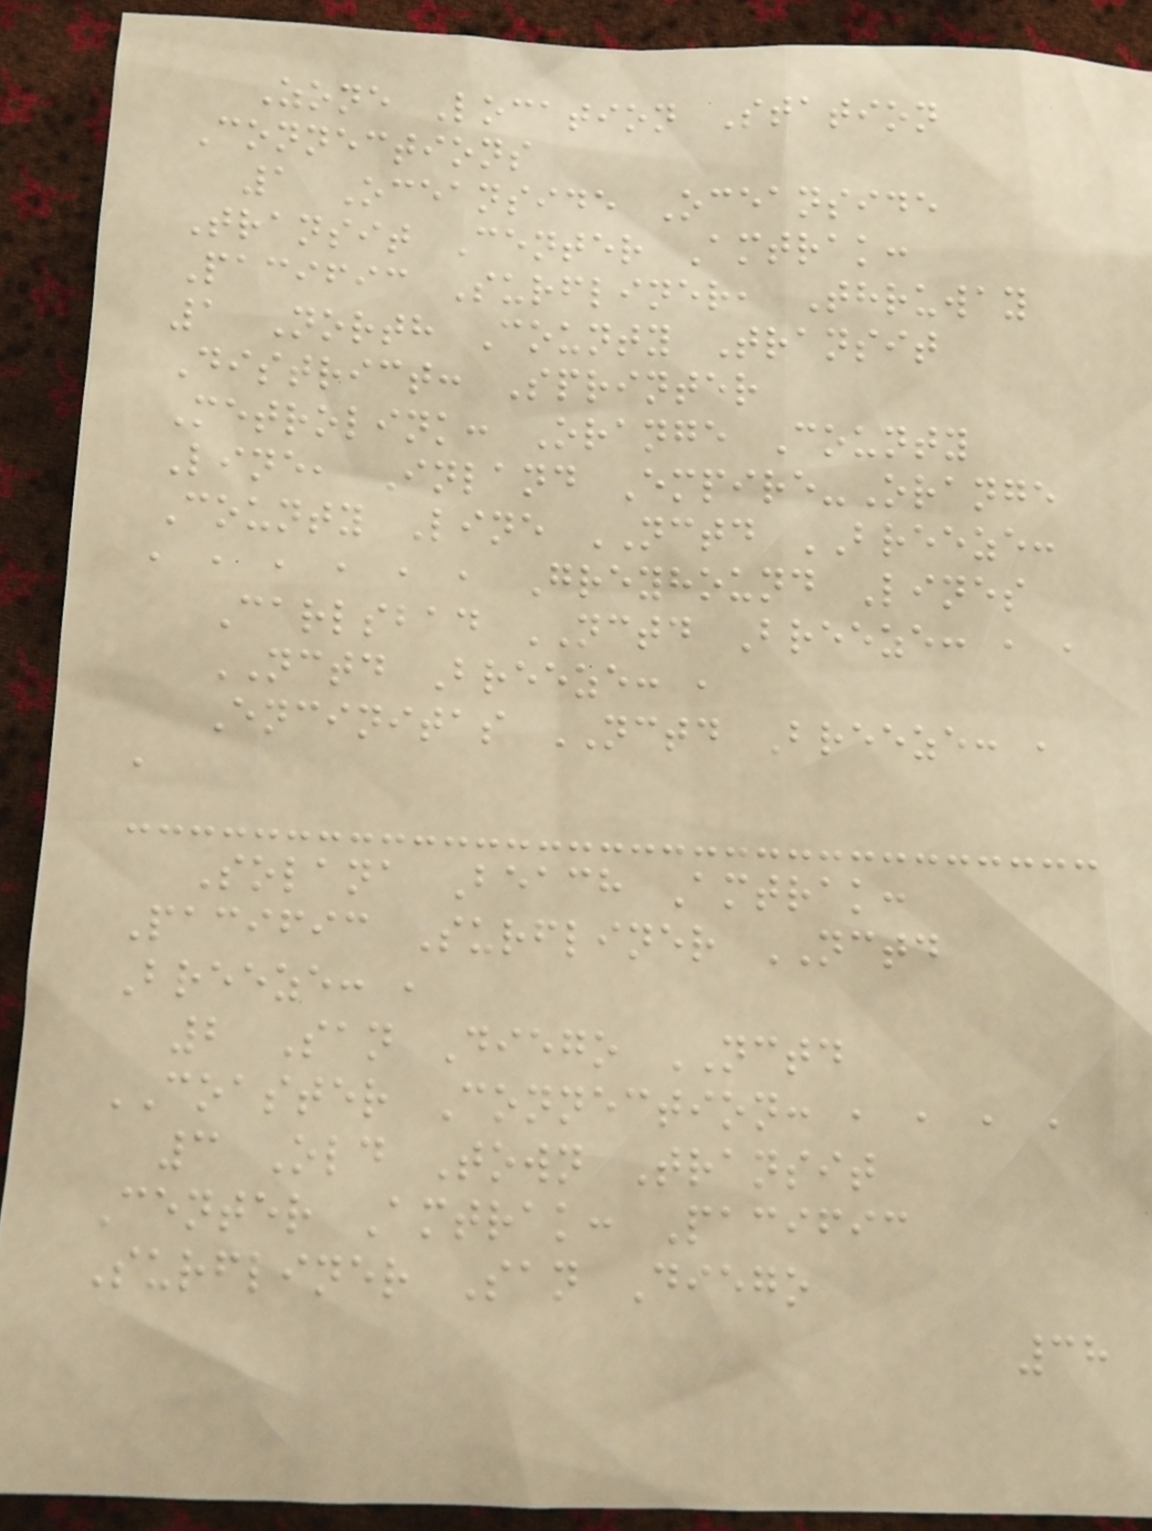Zone Location Station
Connections
1 Oceanside Oceanside
Transit Center Amtrak:
Pacific Surfliner, Thruway
1 North County Transit
District: Sprinter
Metrolink: Orange County
Line, Inland Empire-Orange
County Line NCTD BREEZE:
, , , , , , Greyhound Lines
Carlsbad NCTD Breeze: , ,
NCTD Breeze: ,
Encinitas NCTD Breeze: ,
,
Solana Beach Amtrak:
Pacific Surfliner NCTD
Breeze: ,
2 San Diego NCTD
COASTER Connection: , , , ,
3 Old Town Transit
Center Amtrak: Pacific
Surfliner San Diego
38
